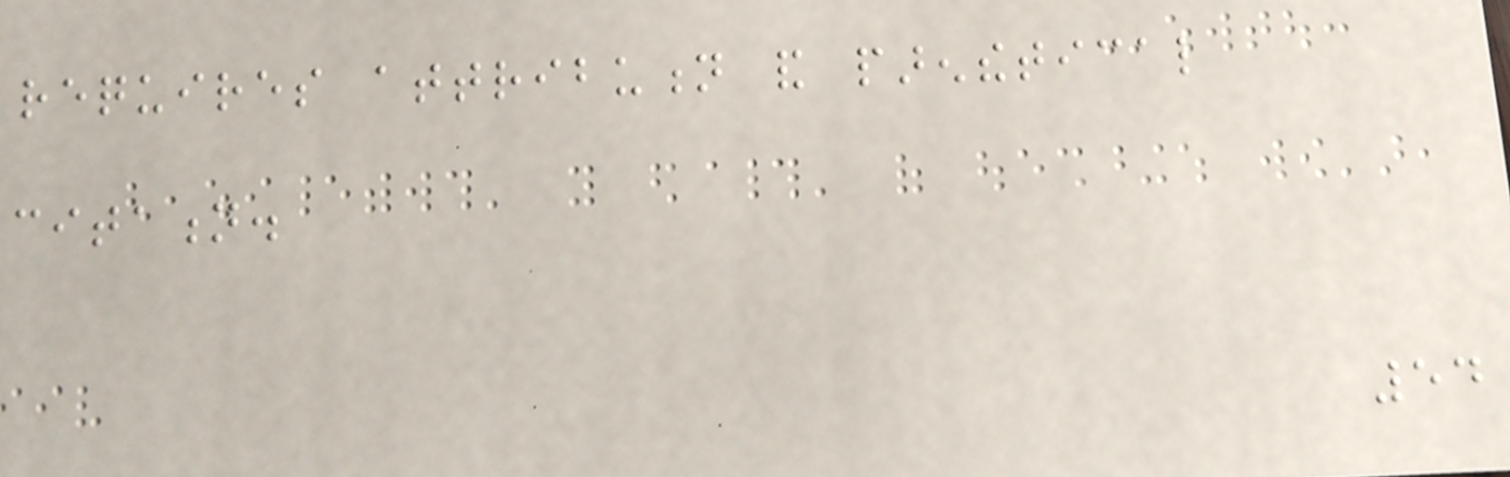requires attribution and parenthetical
citation.
54
